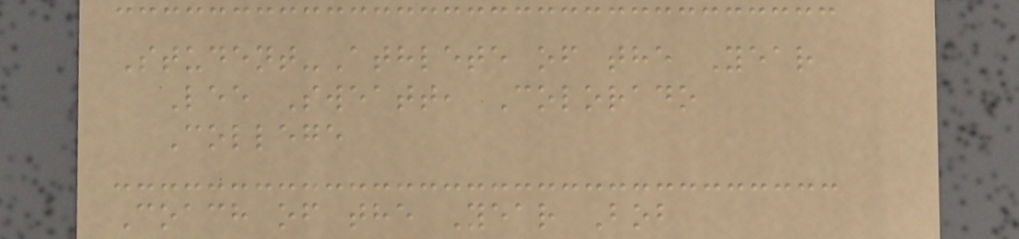Student-Athlete of the Year
Lee Sweatt, Colorado
College
Coach of the Year Bob
